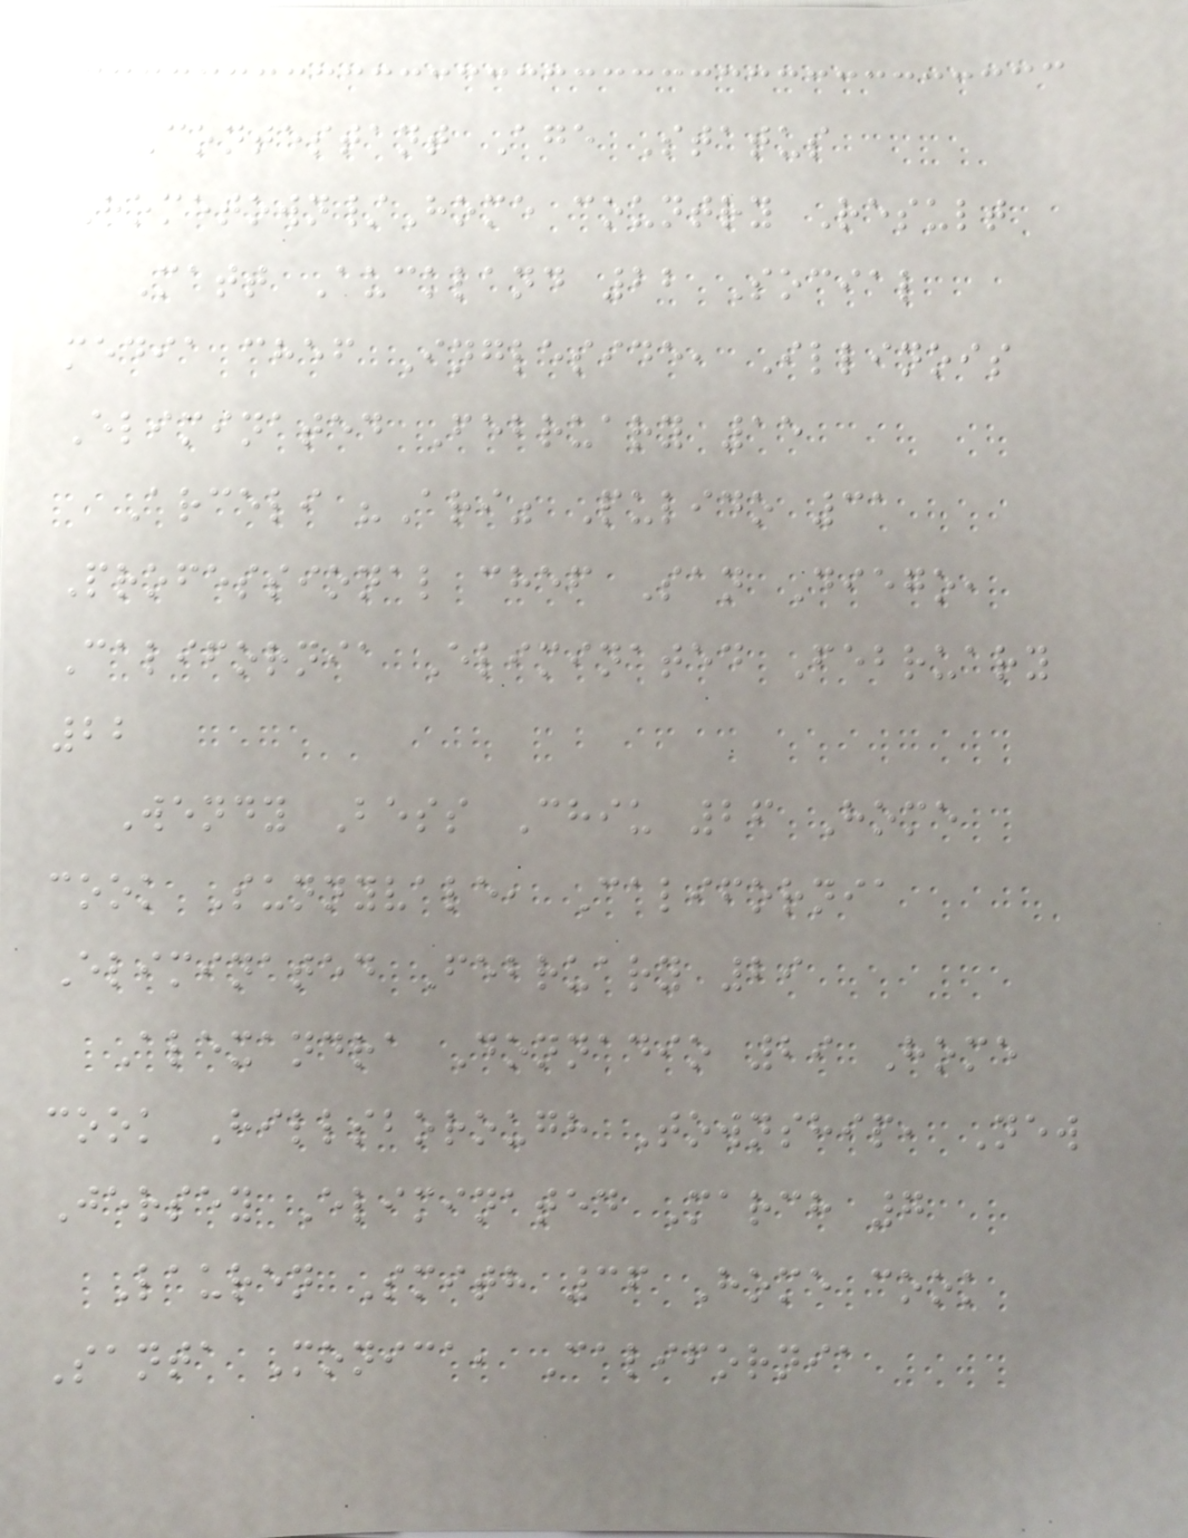Contestant Age Status
Hometown/Home country Result
Matt Auckland 22 Social
media chef Ingleside, Illinois
Eliminated February 15
Arceli "Ari" Pulido 31
Professional chef San Diego,
California Eliminated February
22
Wendy Bess Chiu 26 Home
cook Sunnyvale, California
Eliminated February 29
Alexandra Donnadio 29 Home
cook Hillsborough Township, New
Jersey Eliminated March 7
Lauren Smith 36 Home cook
Santa Monica, California
